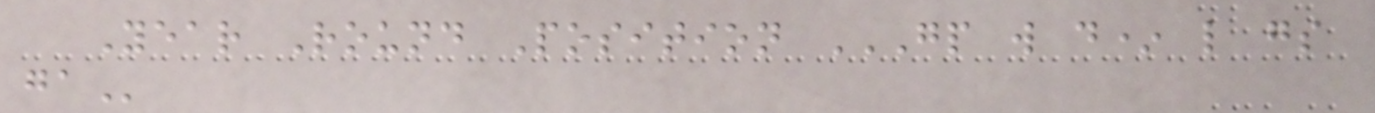Year Round Position GP W D* L GS
GA
